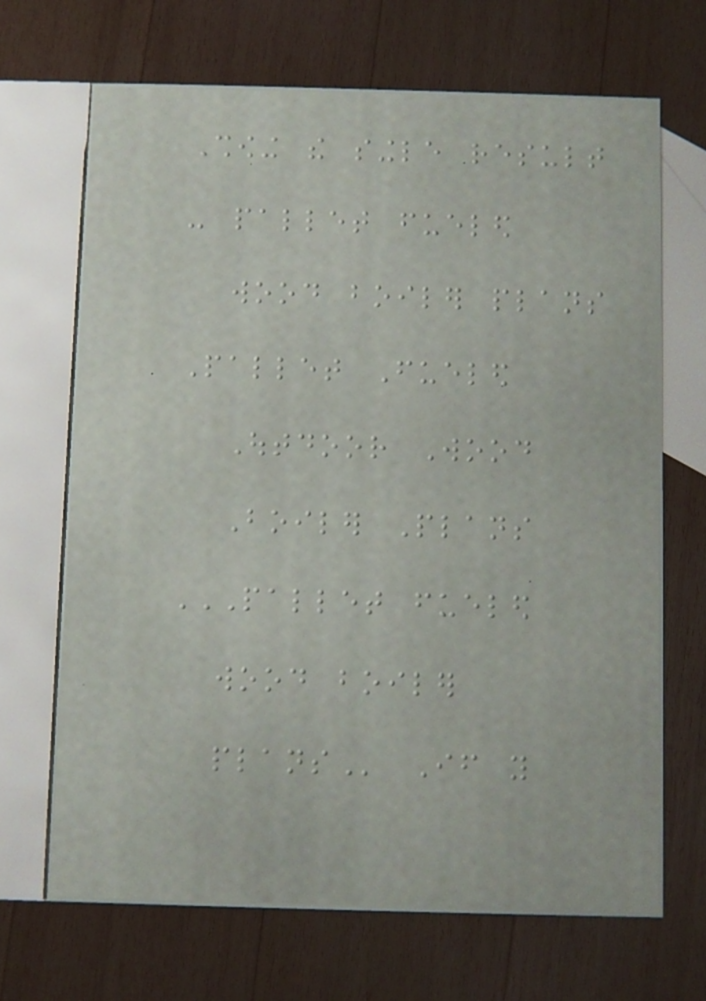Showing the single result
- pallet fueled
wood boiler plans
Pallet Fueled
Outdoor Wood
Boiler Plans
PALLET FUELED
WOOD BOILER
PLANS If you
